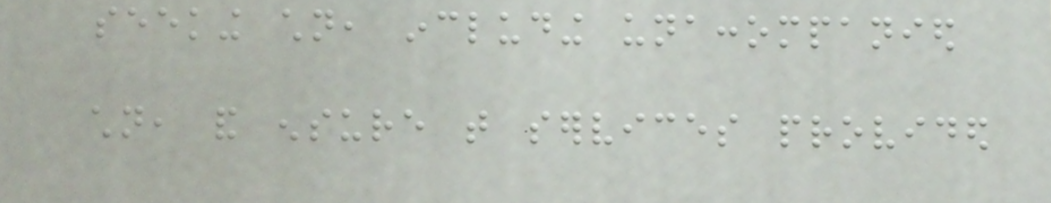seeking children, including unaccompanied
children, and ensure that services provided
